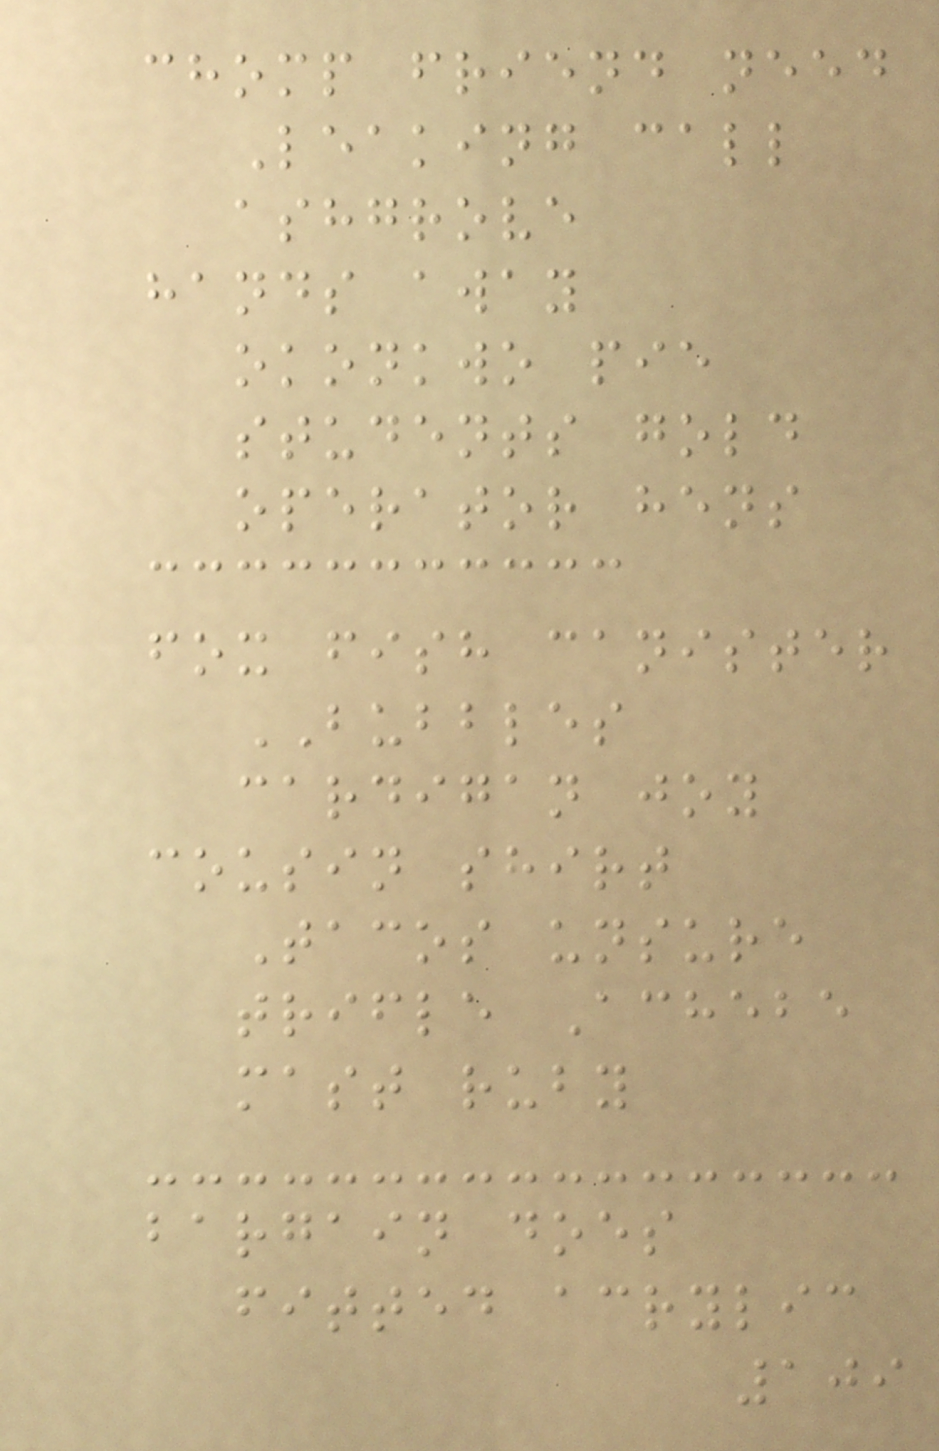chomp friend need
Leaking call
ashgrove
hands away
okonkwo pie
students gold
operator hens
fox fish canister
BUBBLES
cardigan joy
cousin shirt
Tacos unsure
trifle Achebe
mast ruby
bargain does
fitted acrylic
109
